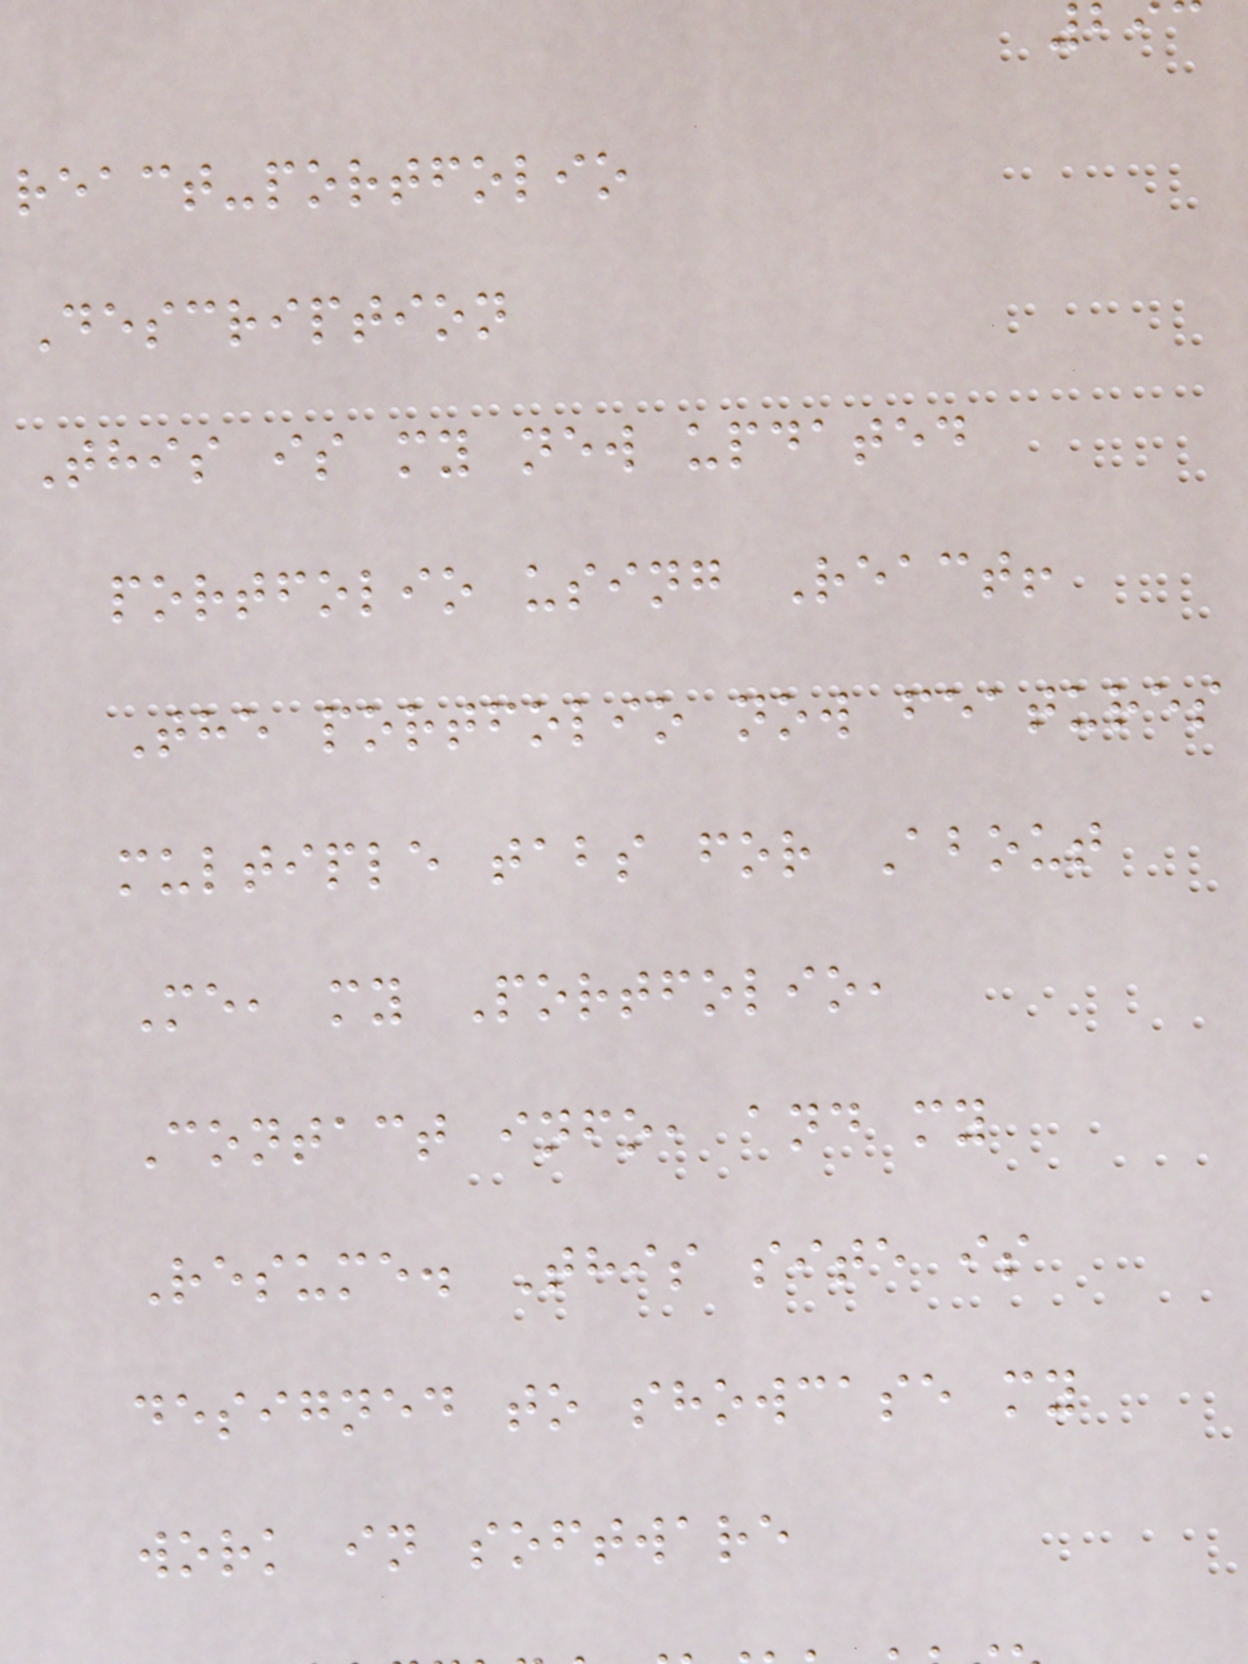react-portfolio
Description
This is my new updated
portfolio using React!
The portfolio now features
multiple tabs for About
Me, my Portfolio,
Contact info, and my
Resume. This site is
designed to showcase my
work in software
